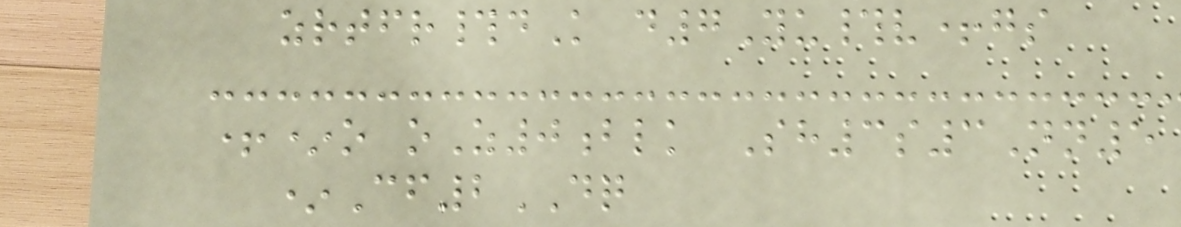zrtfr#dK d7Yu#v+gs
+*o oZ0blk Sh3s3Nn5
*Cf2DQ
